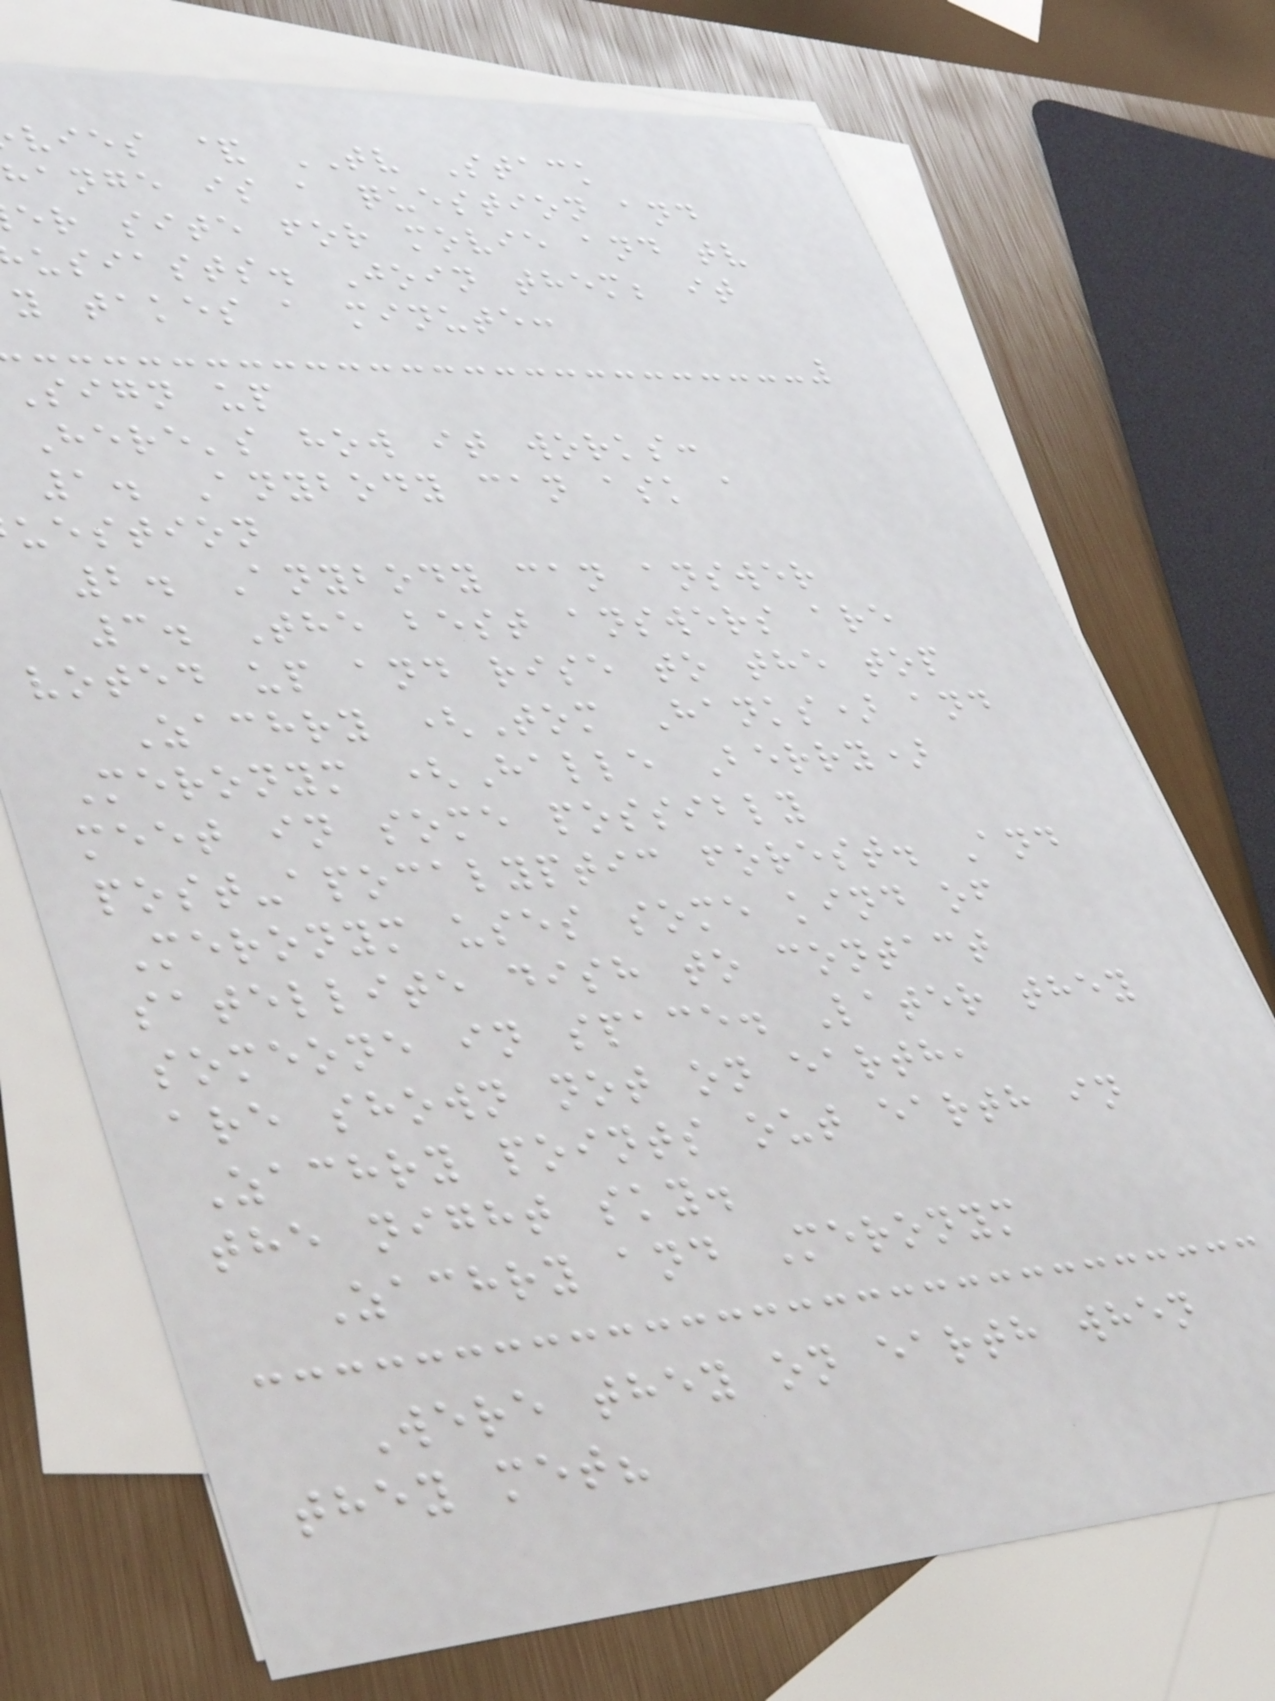vies & TV Stack
hange is a question and
er site for movie and tv
usiasts. Join them; it
y takes a minute:
Sign up
Here's how it works:
1. Anybody can ask a
uestion
2. Anybody can answer
3. The best answers are
voted up and rise to the top
Zachry (Tom Hanks) and
Meronym (Halle Berry)
meet in some possibly
post-apocalyptic forest. And
Meronym uses some kind of
satellite dish to contact
someone in space. Later they
are shown not on earth,
Zachry points out earth in
the night sky.
Zachry and Meronym
Were they on earth when
they met?
